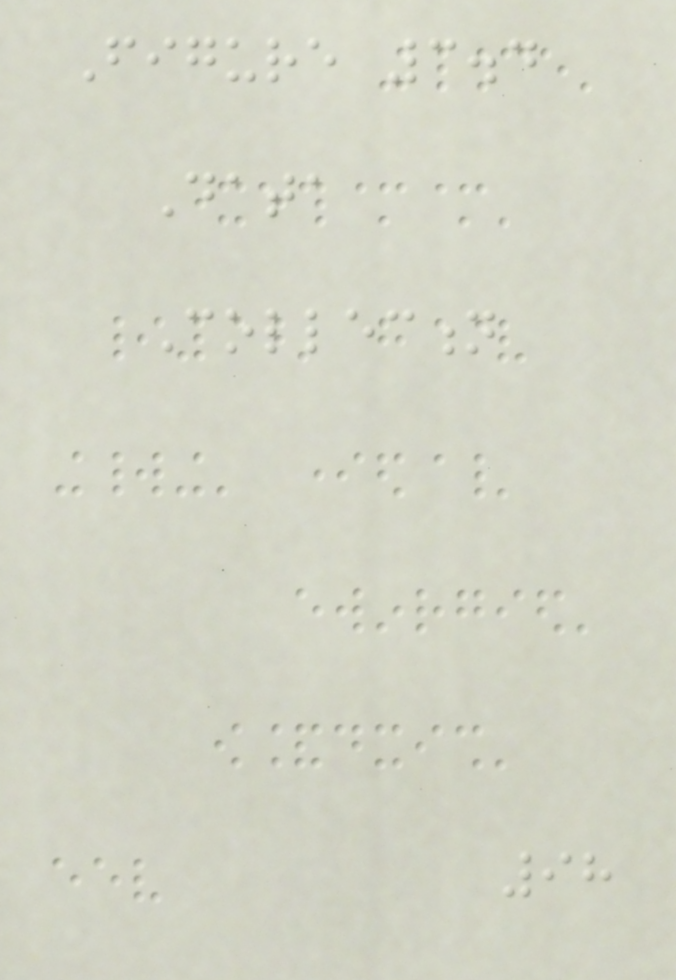Figure 3.4
Data
Collection
98
